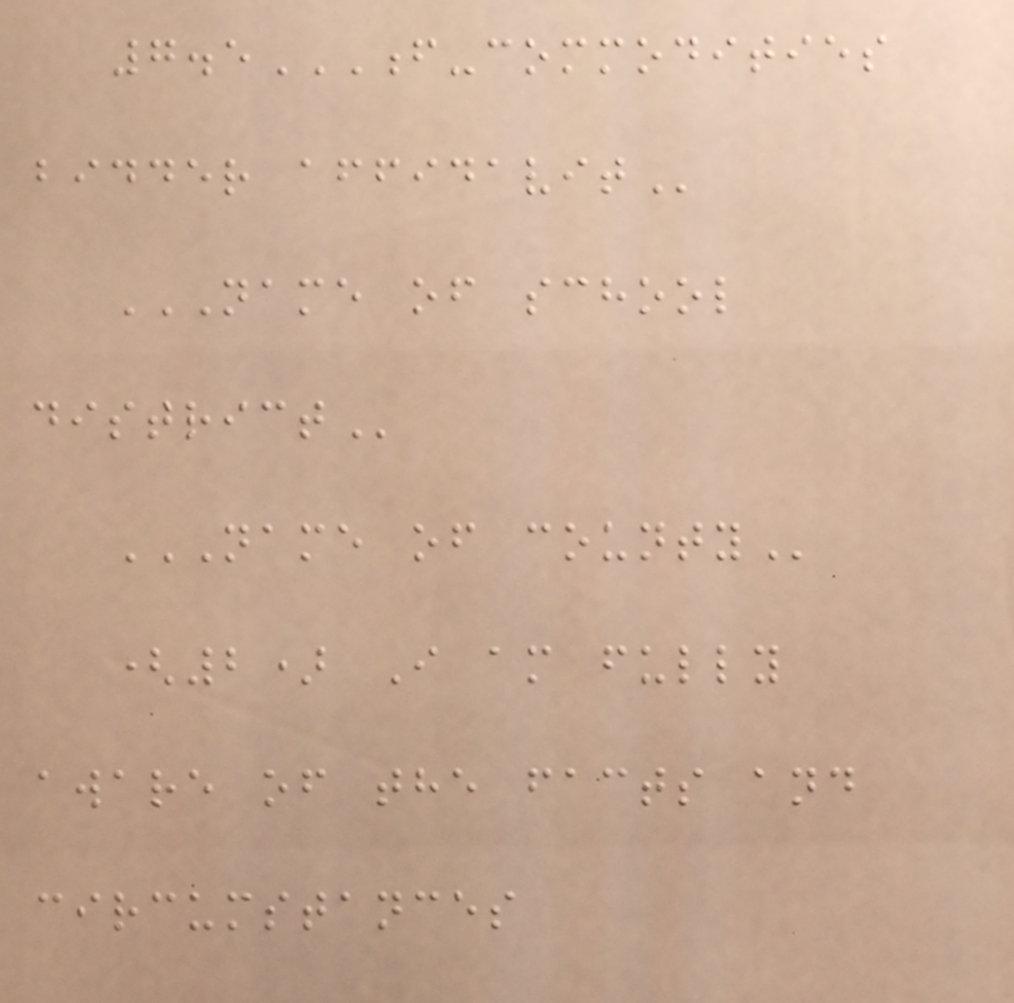7.5F-COMMODITIES
BIDDER AFFIDAVIT
NAME OF SCHOOL
DISTRICT
NAME OF COUNTY
(2) I am fully
aware of the facts and
circumstances
